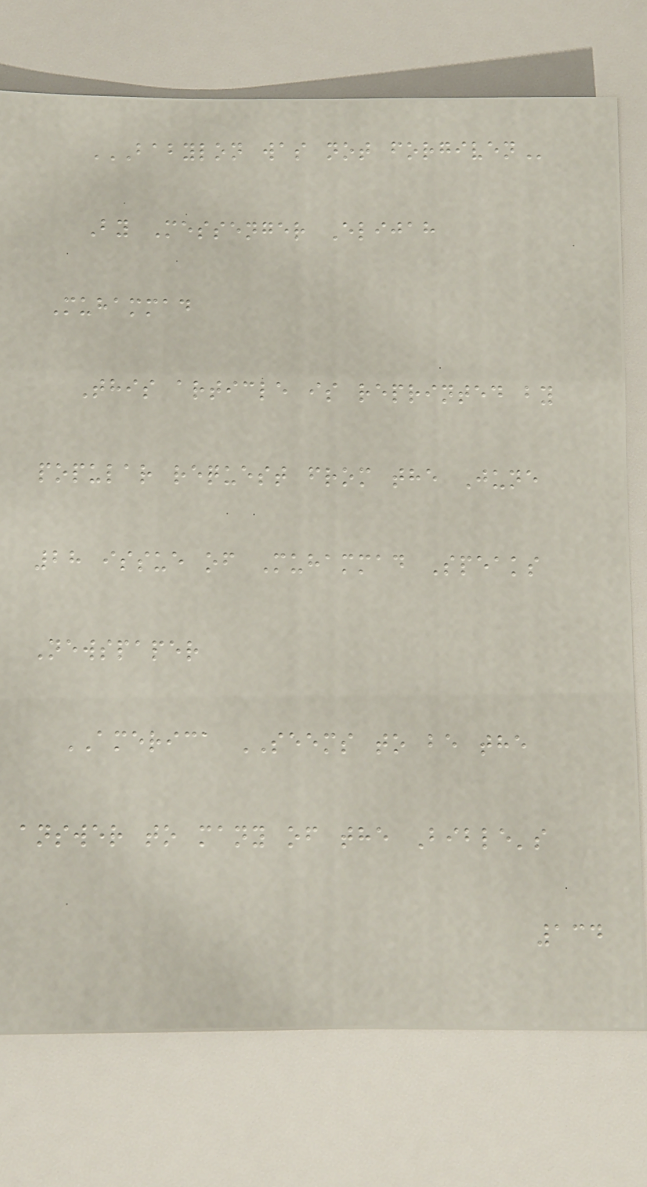BABYLON WAS NOT FORGIVEN
By Messenger Elijah
Muhammad
This article is reprinted by
popular request from the June
28 issue of Muhammad Speaks
Newspaper
AMERICA SEEMS to be the
answer to many of the Bible's
134
